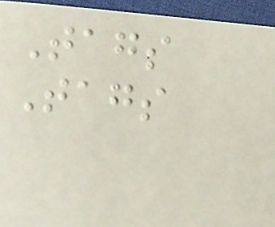Tags
Tags
